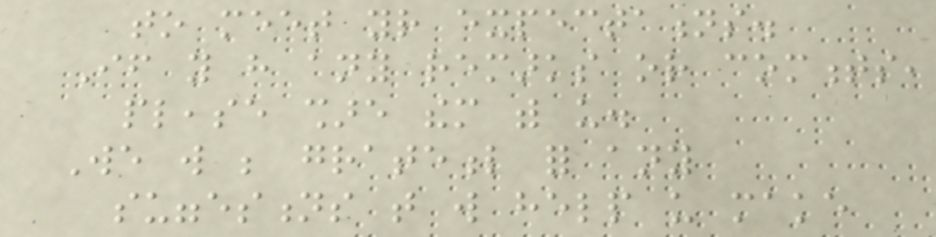to meet your expectations.
If you have any remarks or comments,
please share them with us.
We will be grateful for any
suggestions that will help us make
